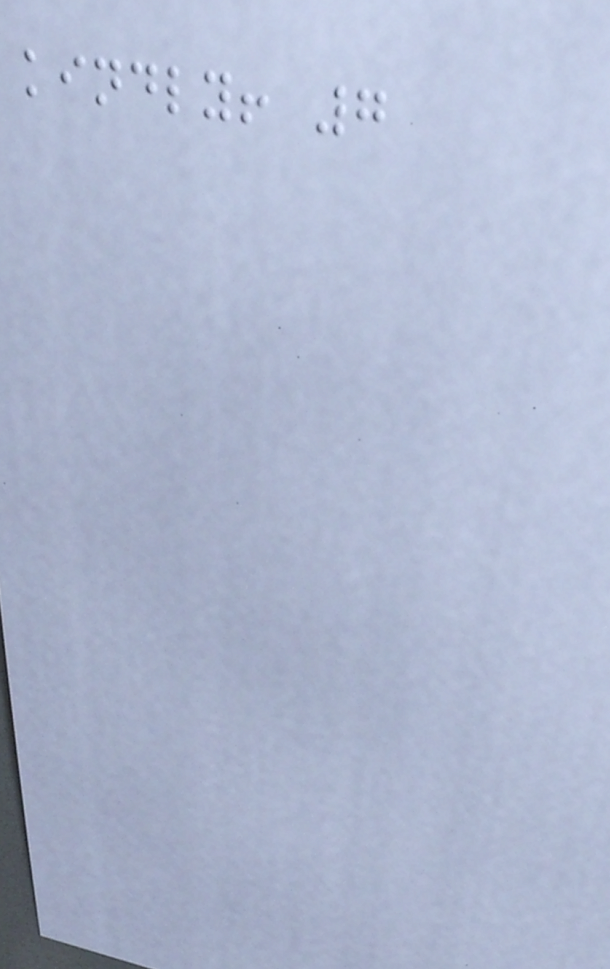kindly! 7
